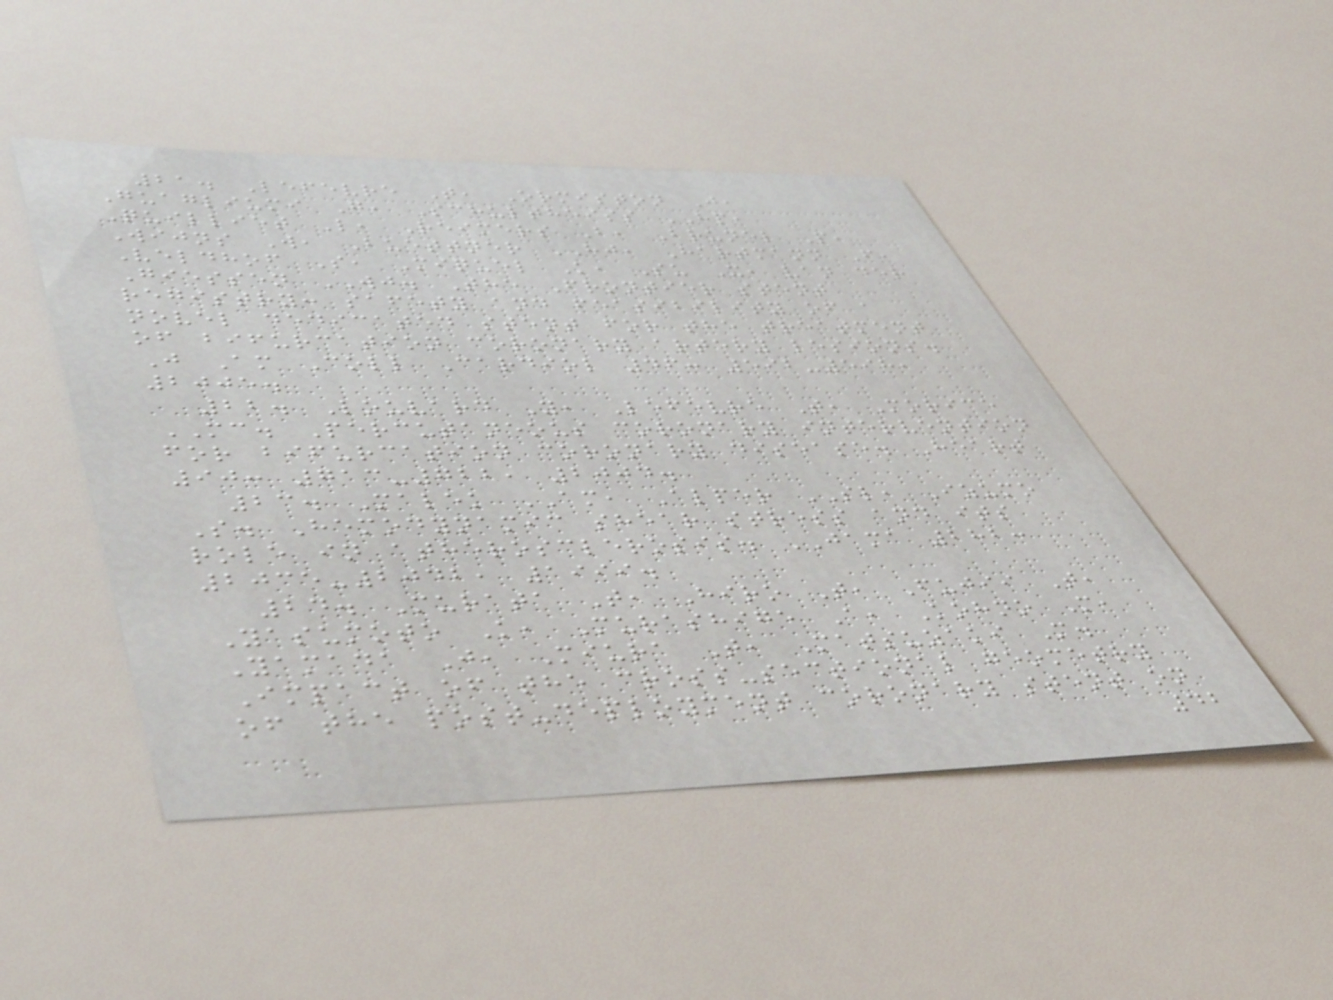21. Lefevre T, Ormiston J,
Guagliumi G, Schultheiss HP,
Quilliet L, Reimers B, Brunel P,
Wijns W, Buettner HJ, Hartmann F,
Veldhof S, Miquel K, Su X, van der
Giessen WJ. The Frontier stent
registry: safety and feasibility of a
novel dedicated stent for the treatment
of bifurcation coronary artery lesions.
J Am Coll Cardiol 46: 592-598,
2005.
22. Louvard Y, Lefevre T, Morice
MC. Percutaneous coronary intervention
for bifurcation coronary disease. Heart
90: 713-722, 2004.
23. Malek AM, Alper SL, Izumo
S. Hemodynamic shear stress and its
role in atherosclerosis. JAMA 282:
2035-2042, 1999.
24. Murata T, Hiro T, Fujii T,
Yasumoto K, Murashige A, Kohno M,
Yamada J, Miura T, Matsuzaki M.
Impact of the cross-sectional geometry
of the post-deployment coronary stent on
42
